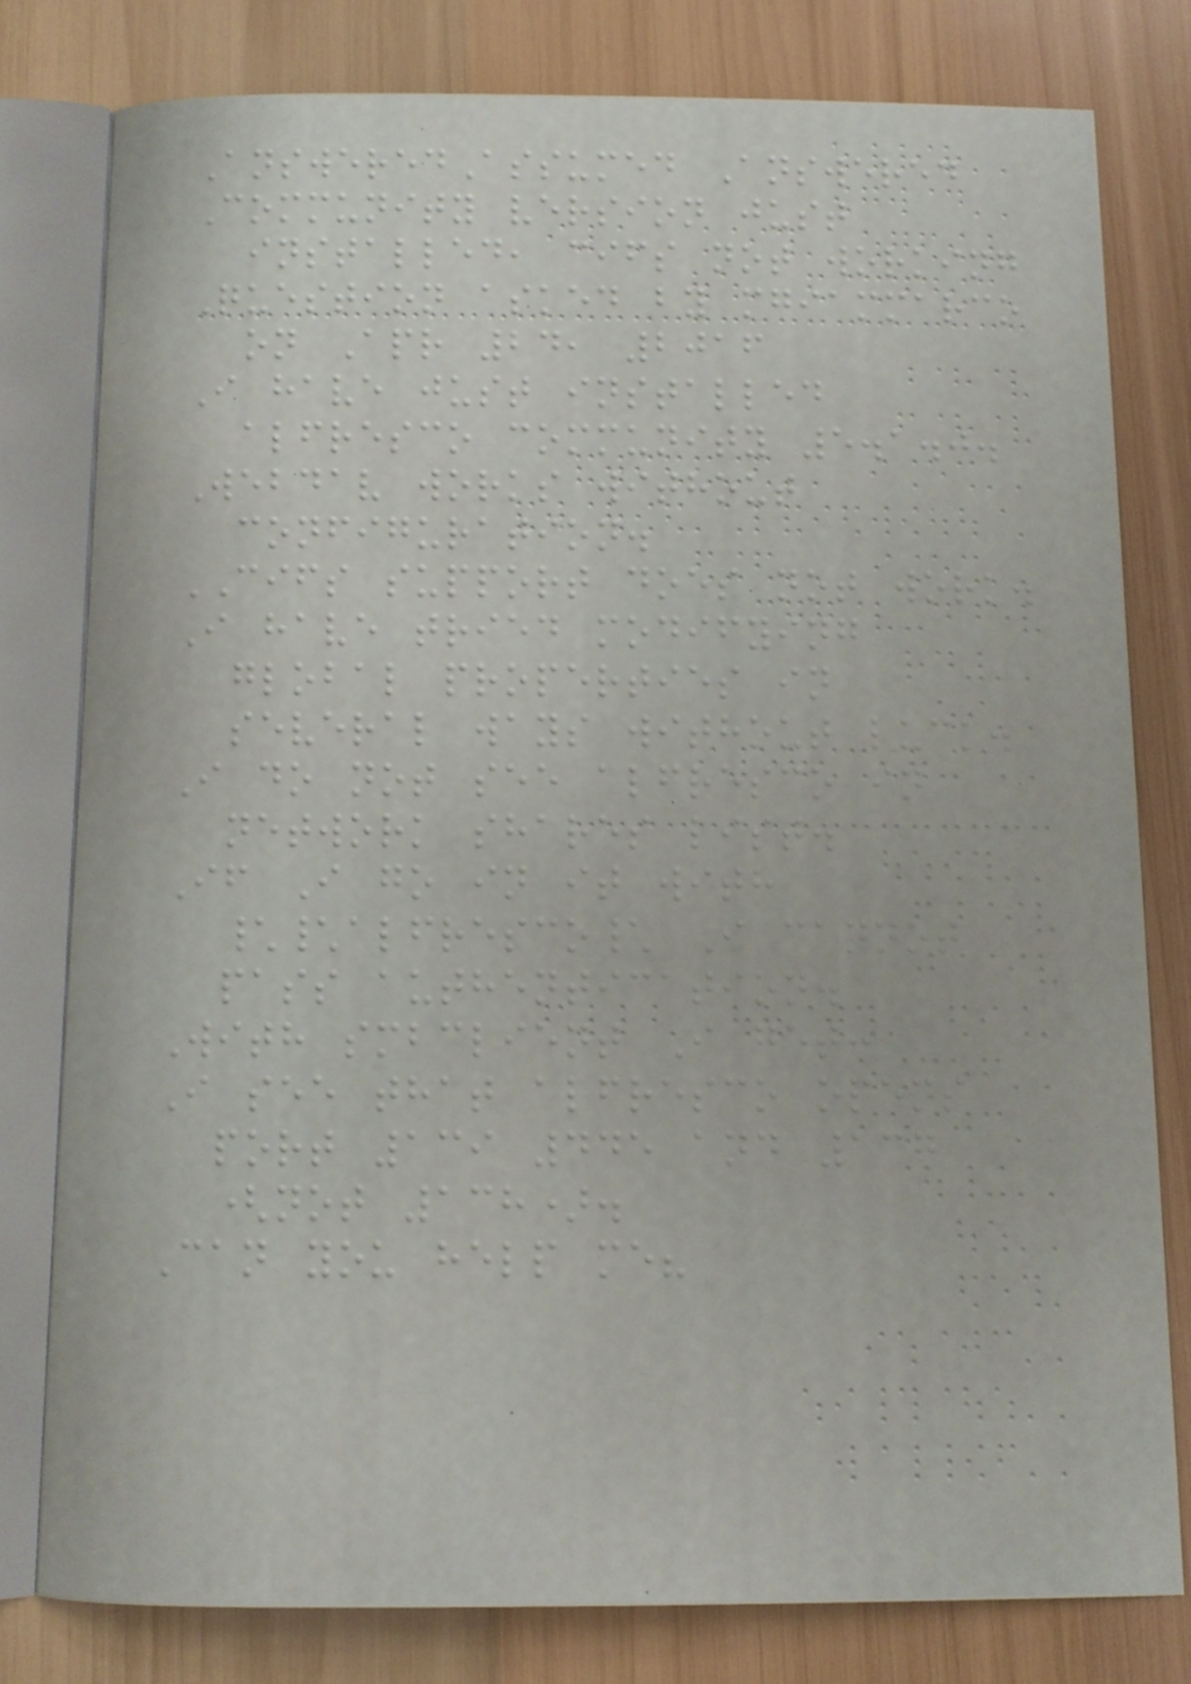AnsweredAssumed Answered
Community version just
installed, cifs not working
Question asked by mgiammarco
on Apr 24, 2016
I have just installed
alfresco community 5.1.0.
Webdav works without
configuration.
CIFS support does not work.
I have tried modifying
global properties in
several ways without luck.
I do not see alfresco in
network shares list.
If I go in it with
\\alfresco\ I cannot
pass authentication.
With smbclient I get:
I see that alfresco opens
port 139 445 and 137
(not 138).
Can you help me?
